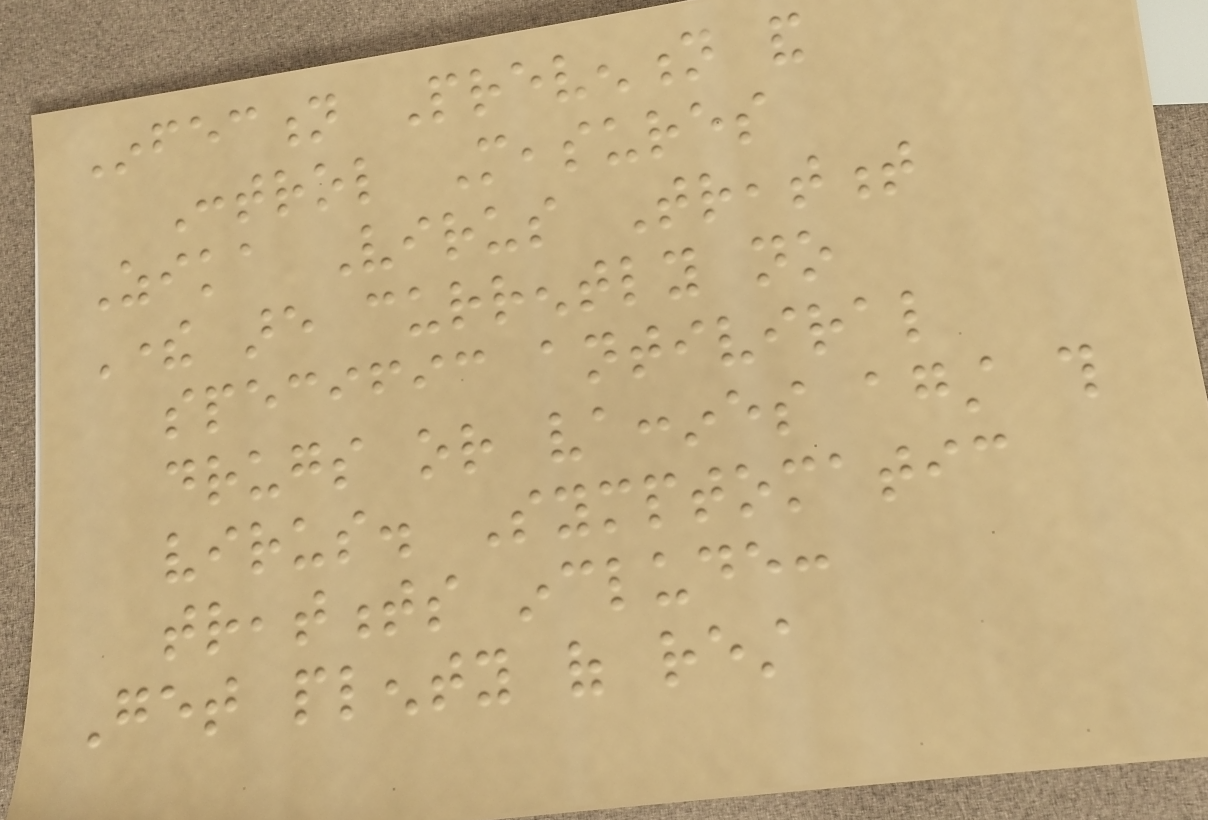Infection Prevention and
Control Measures
Zika Virus Treatment
There are currently no
specific antiviral
drugs or vaccines against this
virus. Symptomatic
treatments include:
Get plenty of rest
